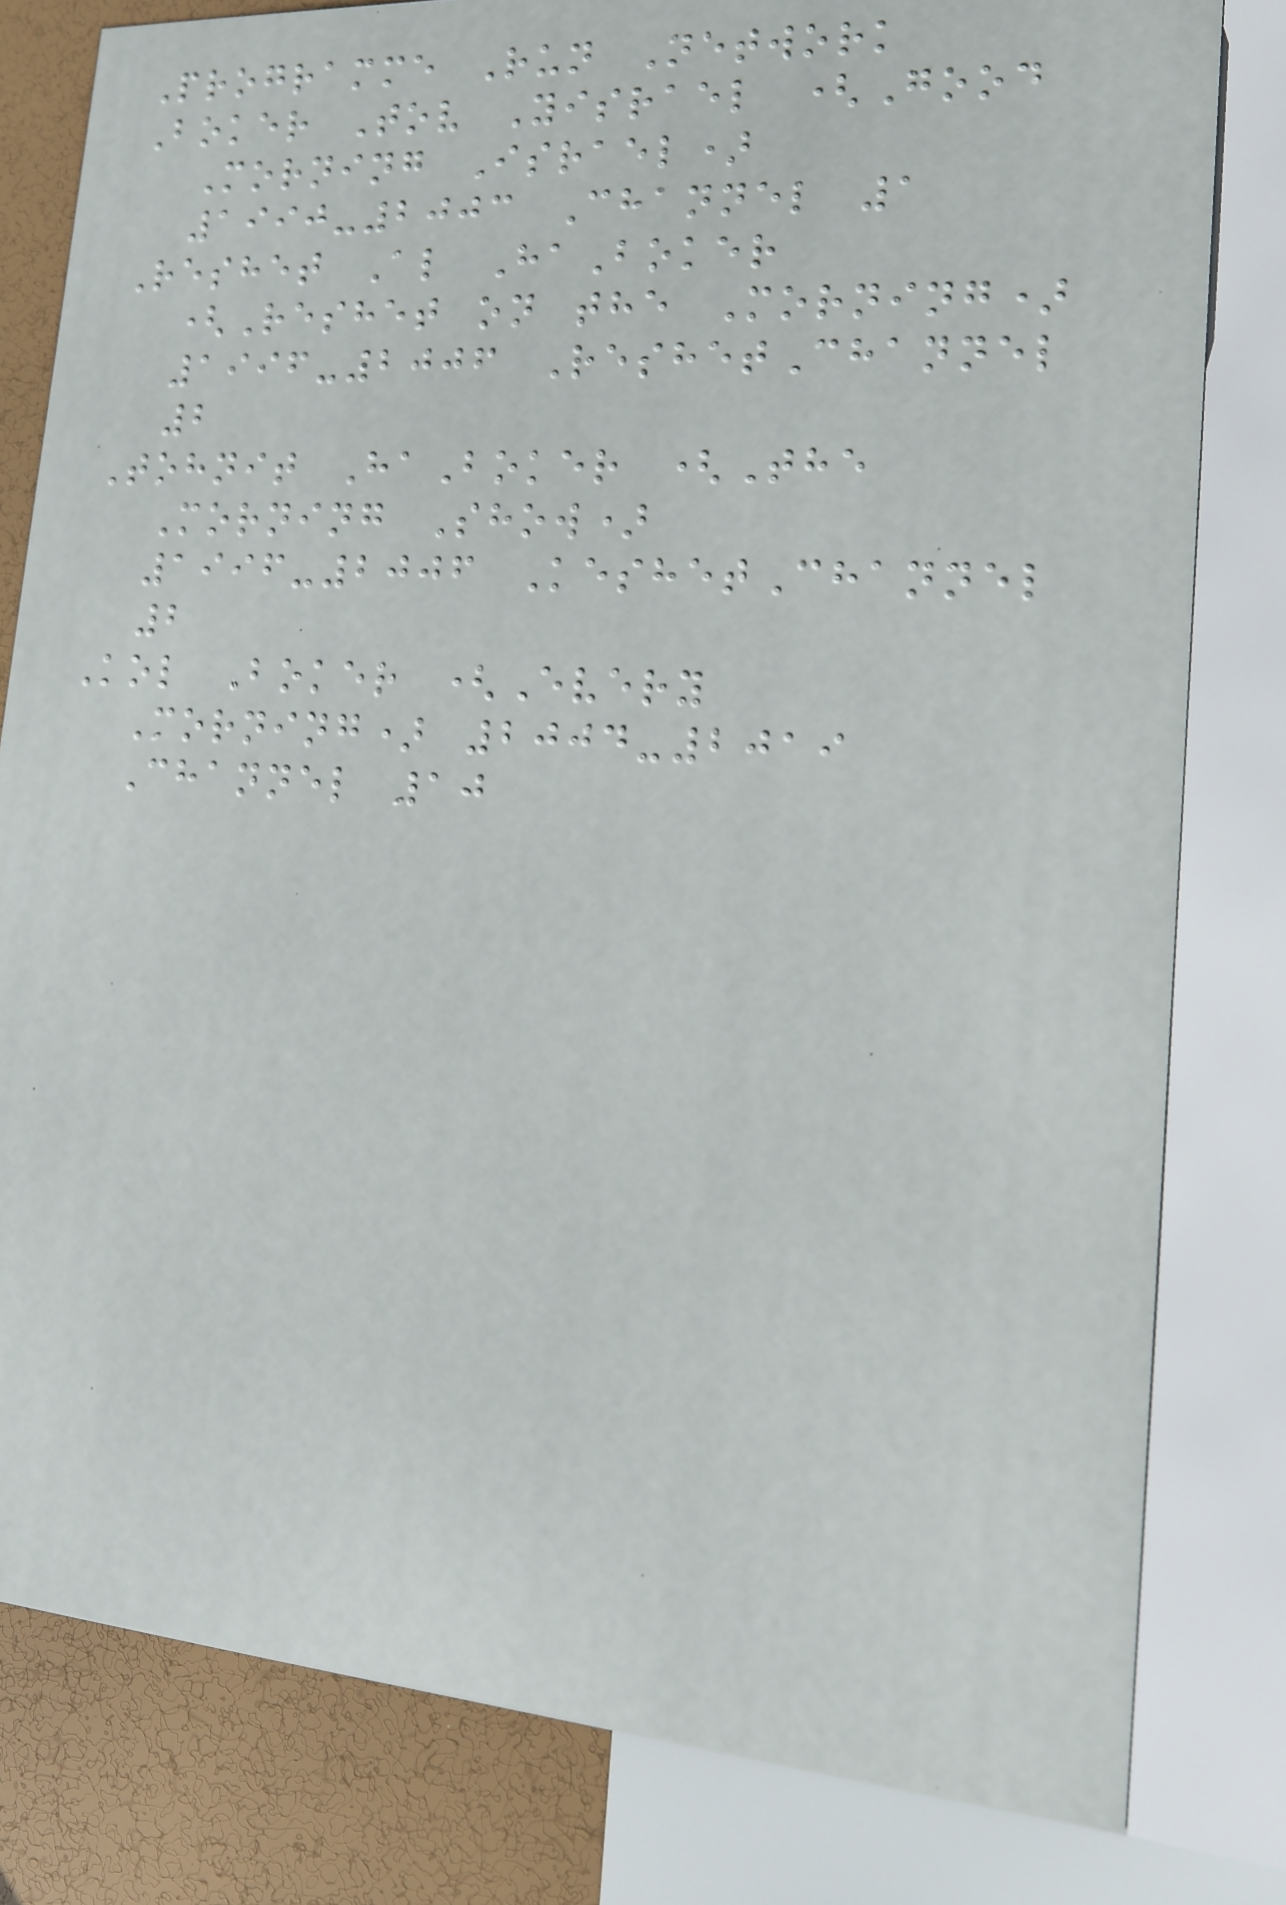Programme Run Network
Boker Tov Yisrael (Good
Morning Israel)
1990-2003 Channel 1
Reshet Al HaBoker
(Reshet on the Morning)
1996-2006 ReshetChannel
2
Tohnit HaBoker (The
Morning Show)
1996-2006 KeshetChannel
2
Kol Boker (Every
Morning) 2004-2019
Channel 10
